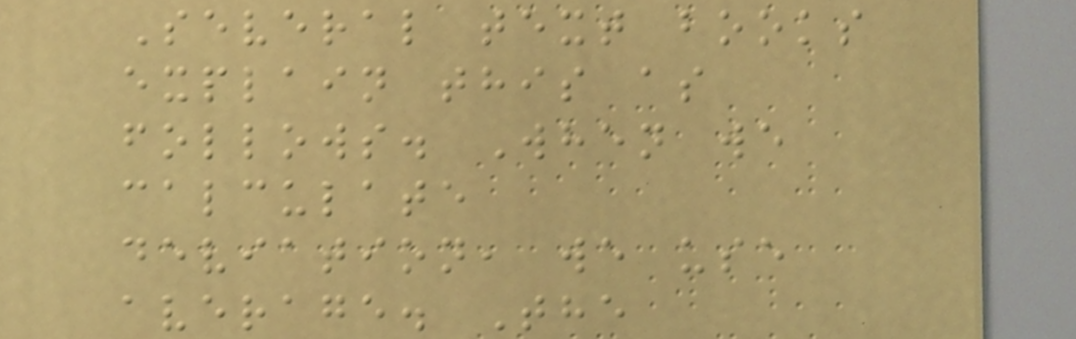Several text books
explain this as
follows. When we
calculate
deviation, we use
average. The
